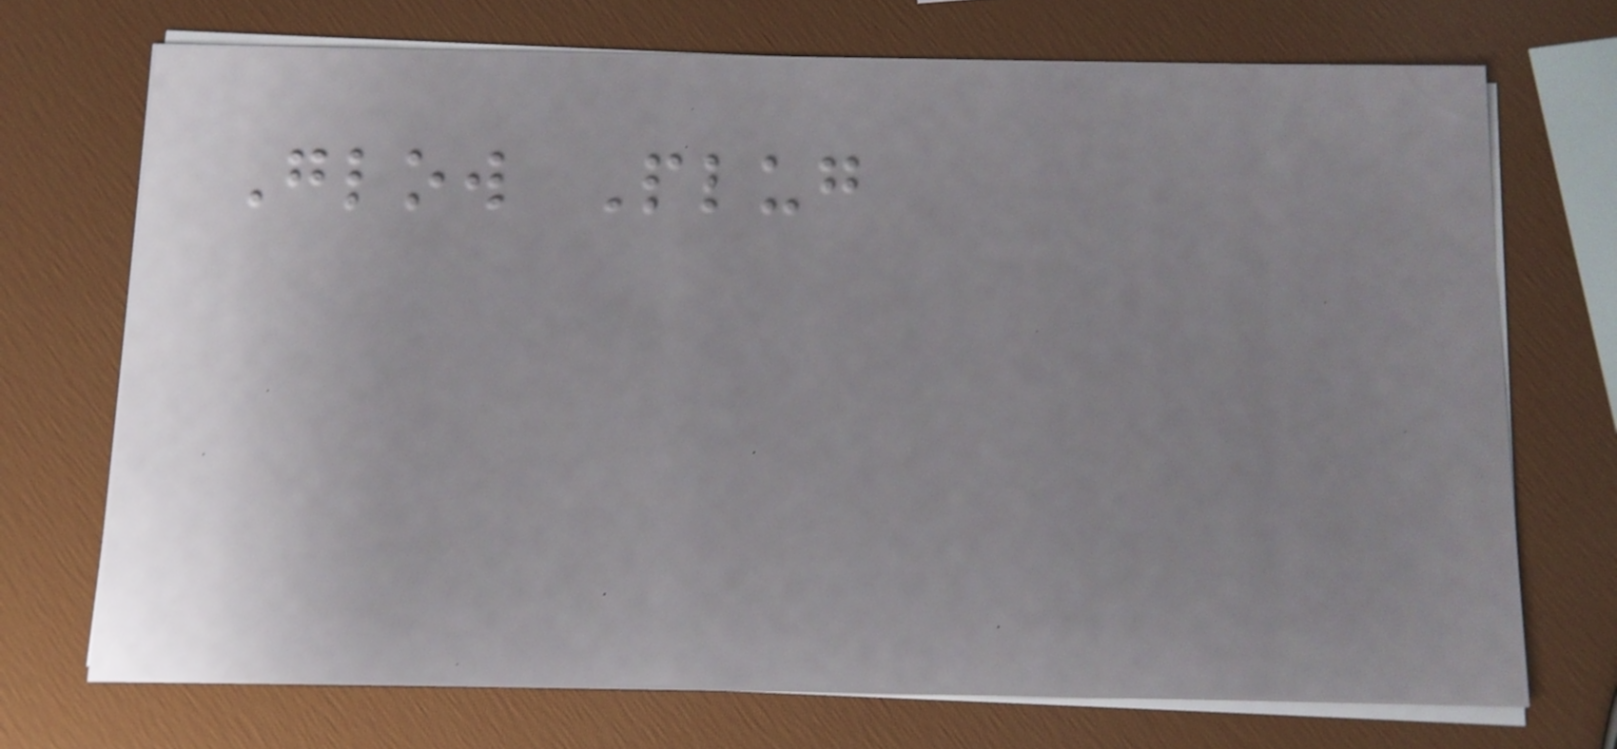Glow Plug
